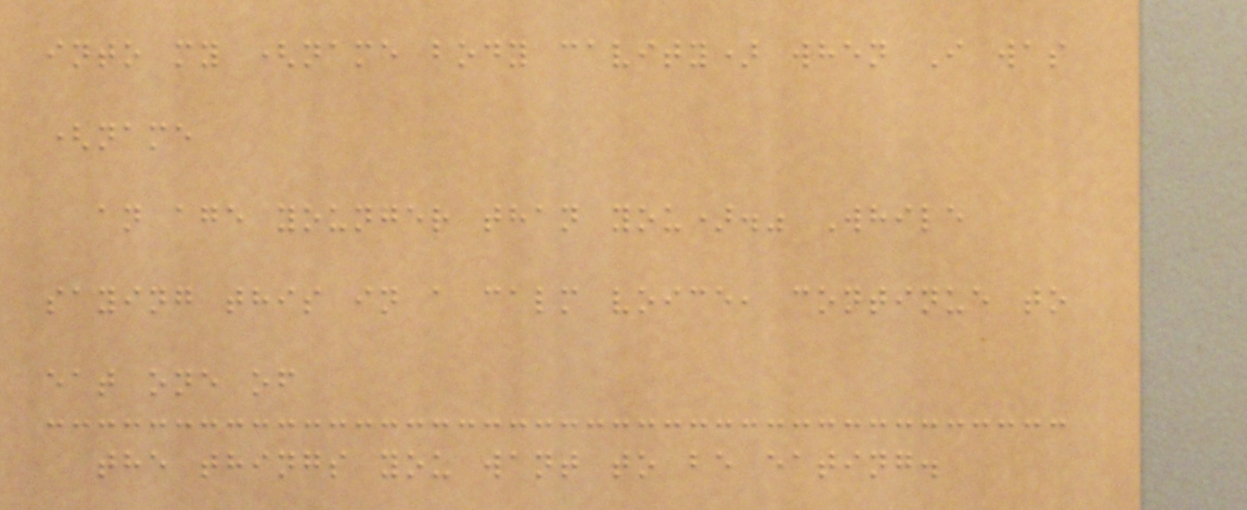into my (name body cavity) when I was
(name
an age younger than you)." While
saying this in a calm voice, continue to
eat one of
the things you want to be eating.
